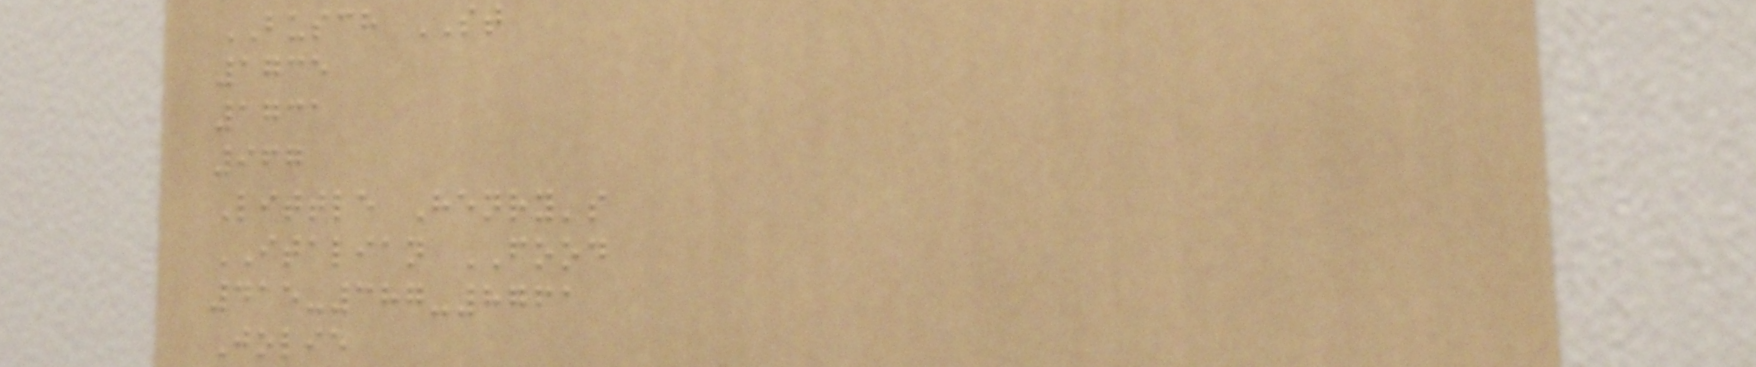BUSCH ST
1735
1731
967
Little Henry's
ITALIAN FOOD
415-387-8761
Jolie
